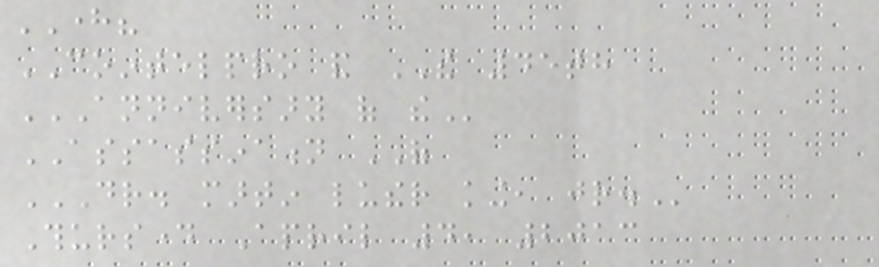HERE?
COINTELPRO and THE 45th
ANNIVERSARY OF THE
ASSASSINATION OF
DR. MARTIN LUTHER KING, JR.
Thursday April 4, 2013
